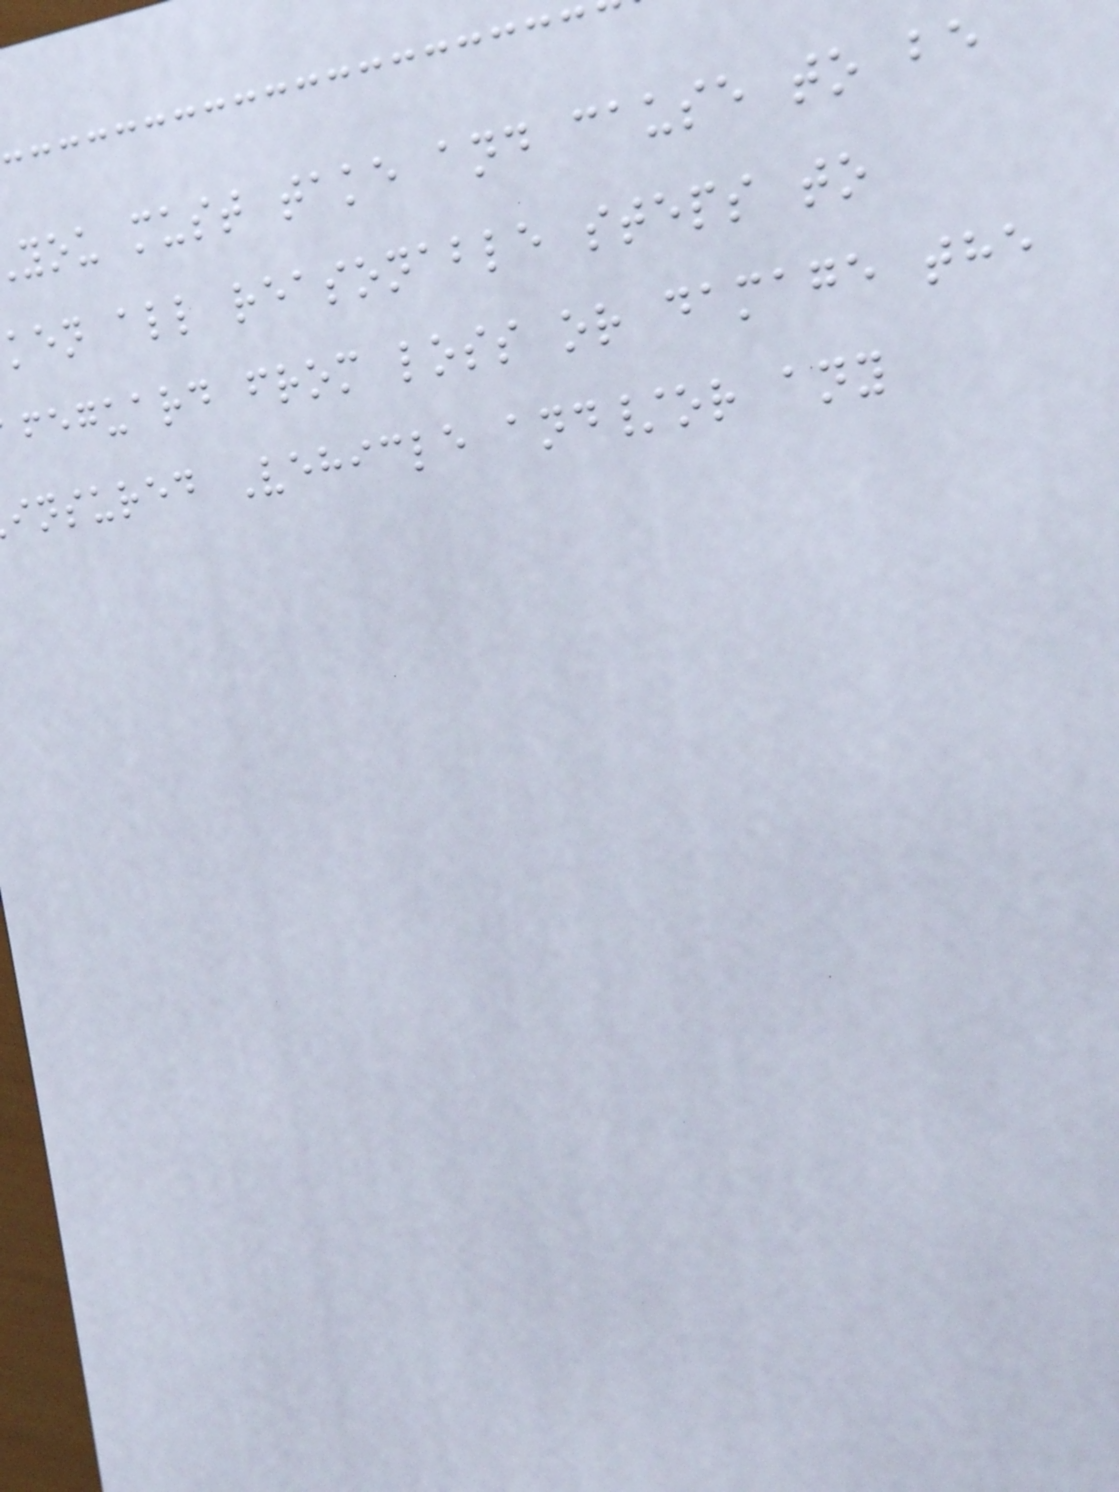you must take and cause to be
ken all reasonable steps to
feguard from loss or damage the
insured Vehicle and/or any
